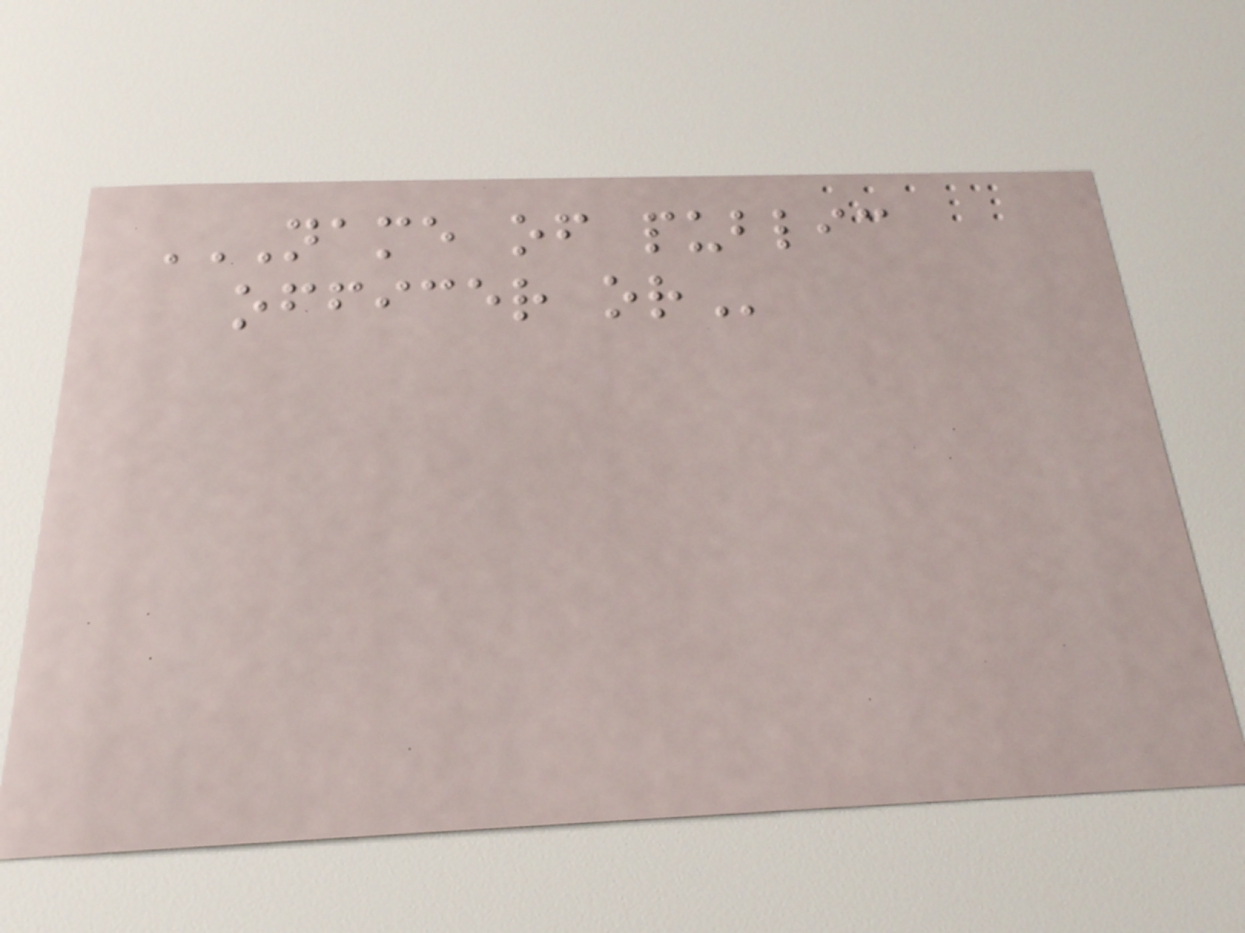NAME OF PUBLIC
OFFICER OR
